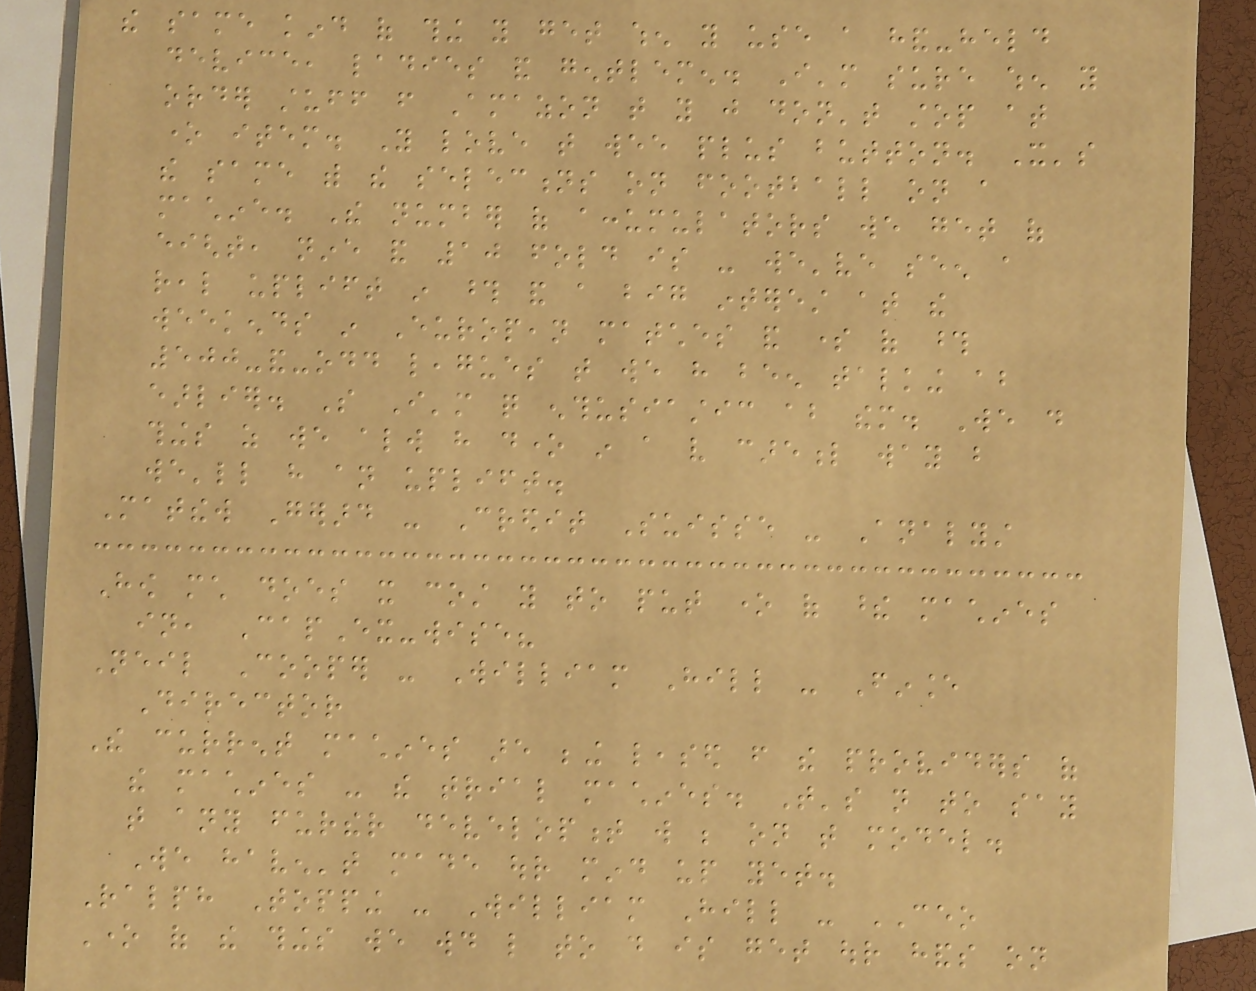the same kind of thing you get when you use a hand-held
device, ladies and gentlemen. I'm sure when you
order stuff from Amazon that you just don't stop at
one item. You love that wee plus button. It's
the same with the selections on football on a
machine. The number of accumulators we get of
eight, nine and 10 fold is - we've seen a
real uplift in those and a big interest at the
weekends in European matches and some of those
500-and-odd leagues that we have been talking about
earlier. So I'm quite enthusiastic about them. We do
things as we always have done in a very careful way but
we'll have an uplift.
Matthew Gerard - Credit Suisse - Analyst
How much does it cost you to put one of these machines
in, CapEx-wise?
Neil Cooper - William Hill - Finance
Director
The current machines are being leased from the providers of
the machines - the trial machines. That's not to say
that any further development will be on that model.
We haven't made our mind up yet.
Ralph Topping - William Hill - CEO
One of the things we would like to do is get our hands on
